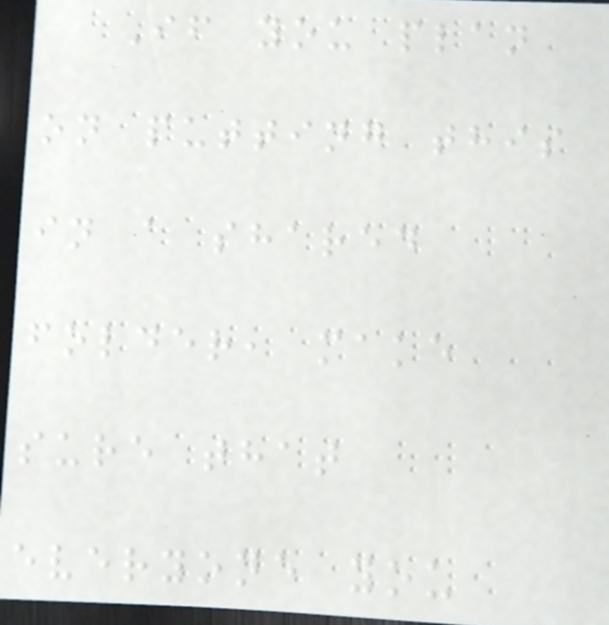If you plan
on putting this
in a shared
folder, make
sure that
everyone you
